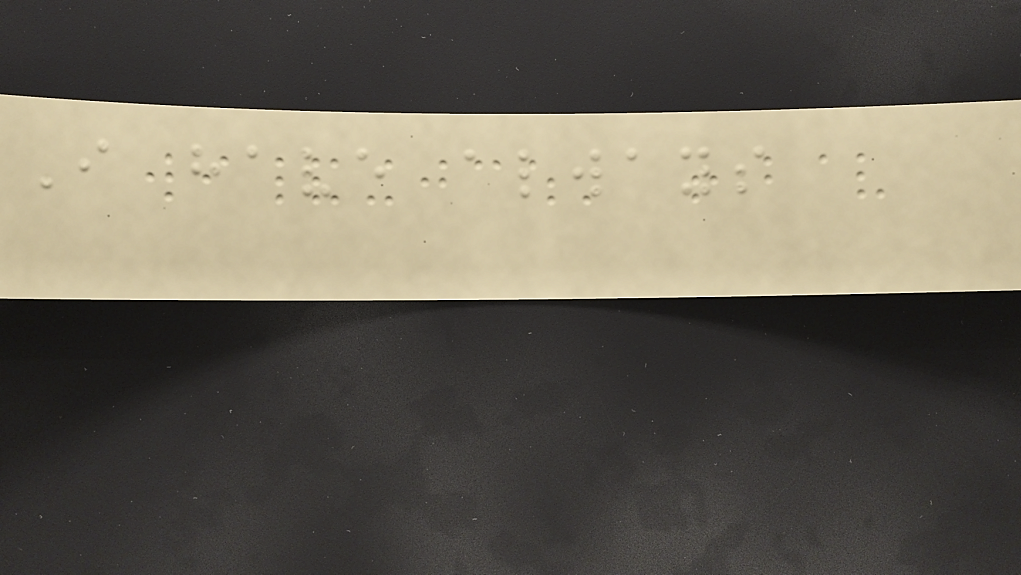I have always
